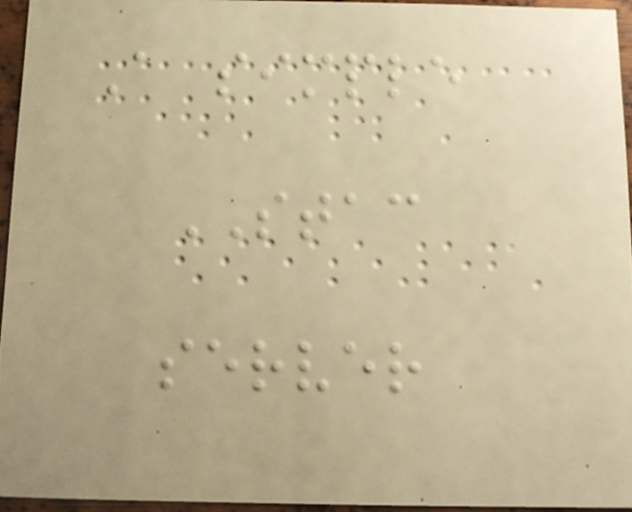A simple
STAC
server
